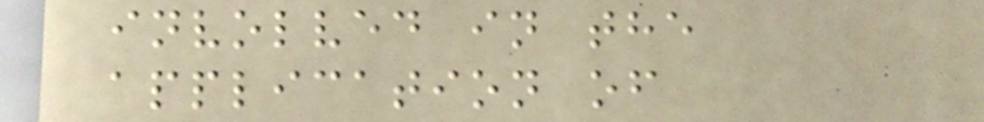involved in the
application of
